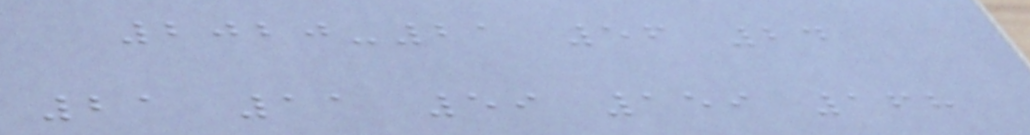2020-21 56 24
21 11 59 159 168
